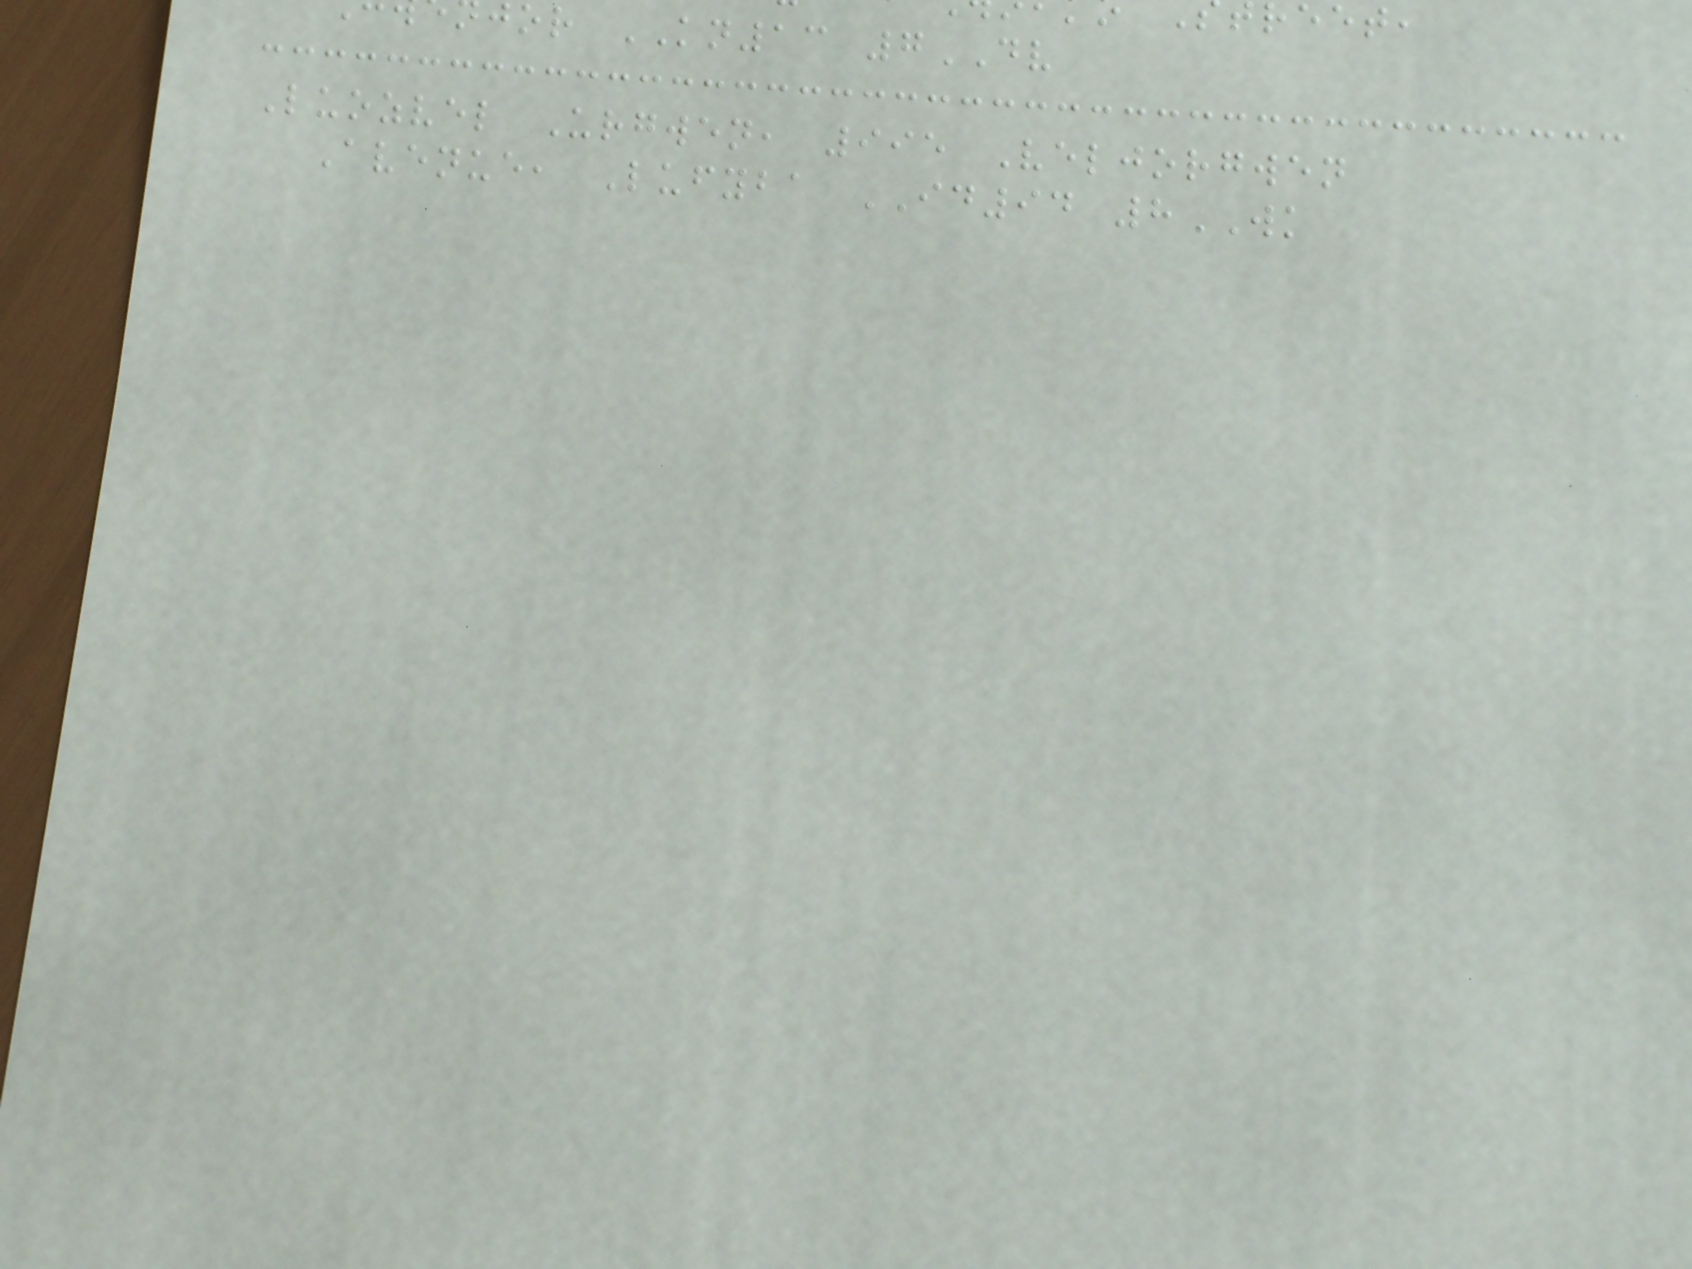jor KN13 7DV
Luozvel Urgwen, 995 Veljorgwen
Avenue, Lufyba ID94 8WK
